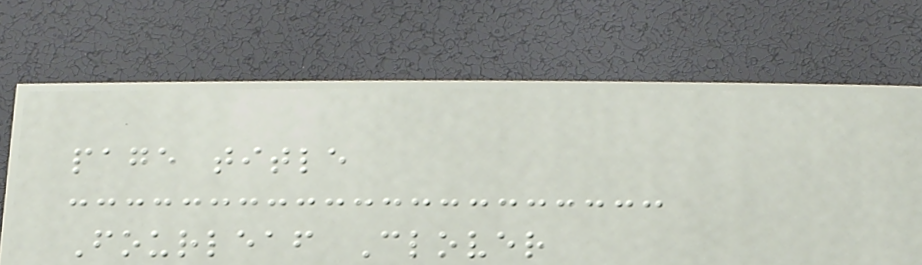page title
Fourleaf Clover
